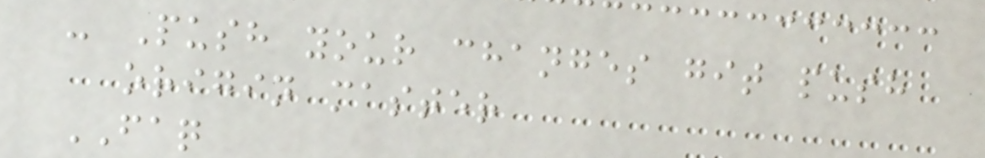- Push your changes git push
origin master
FAQ
